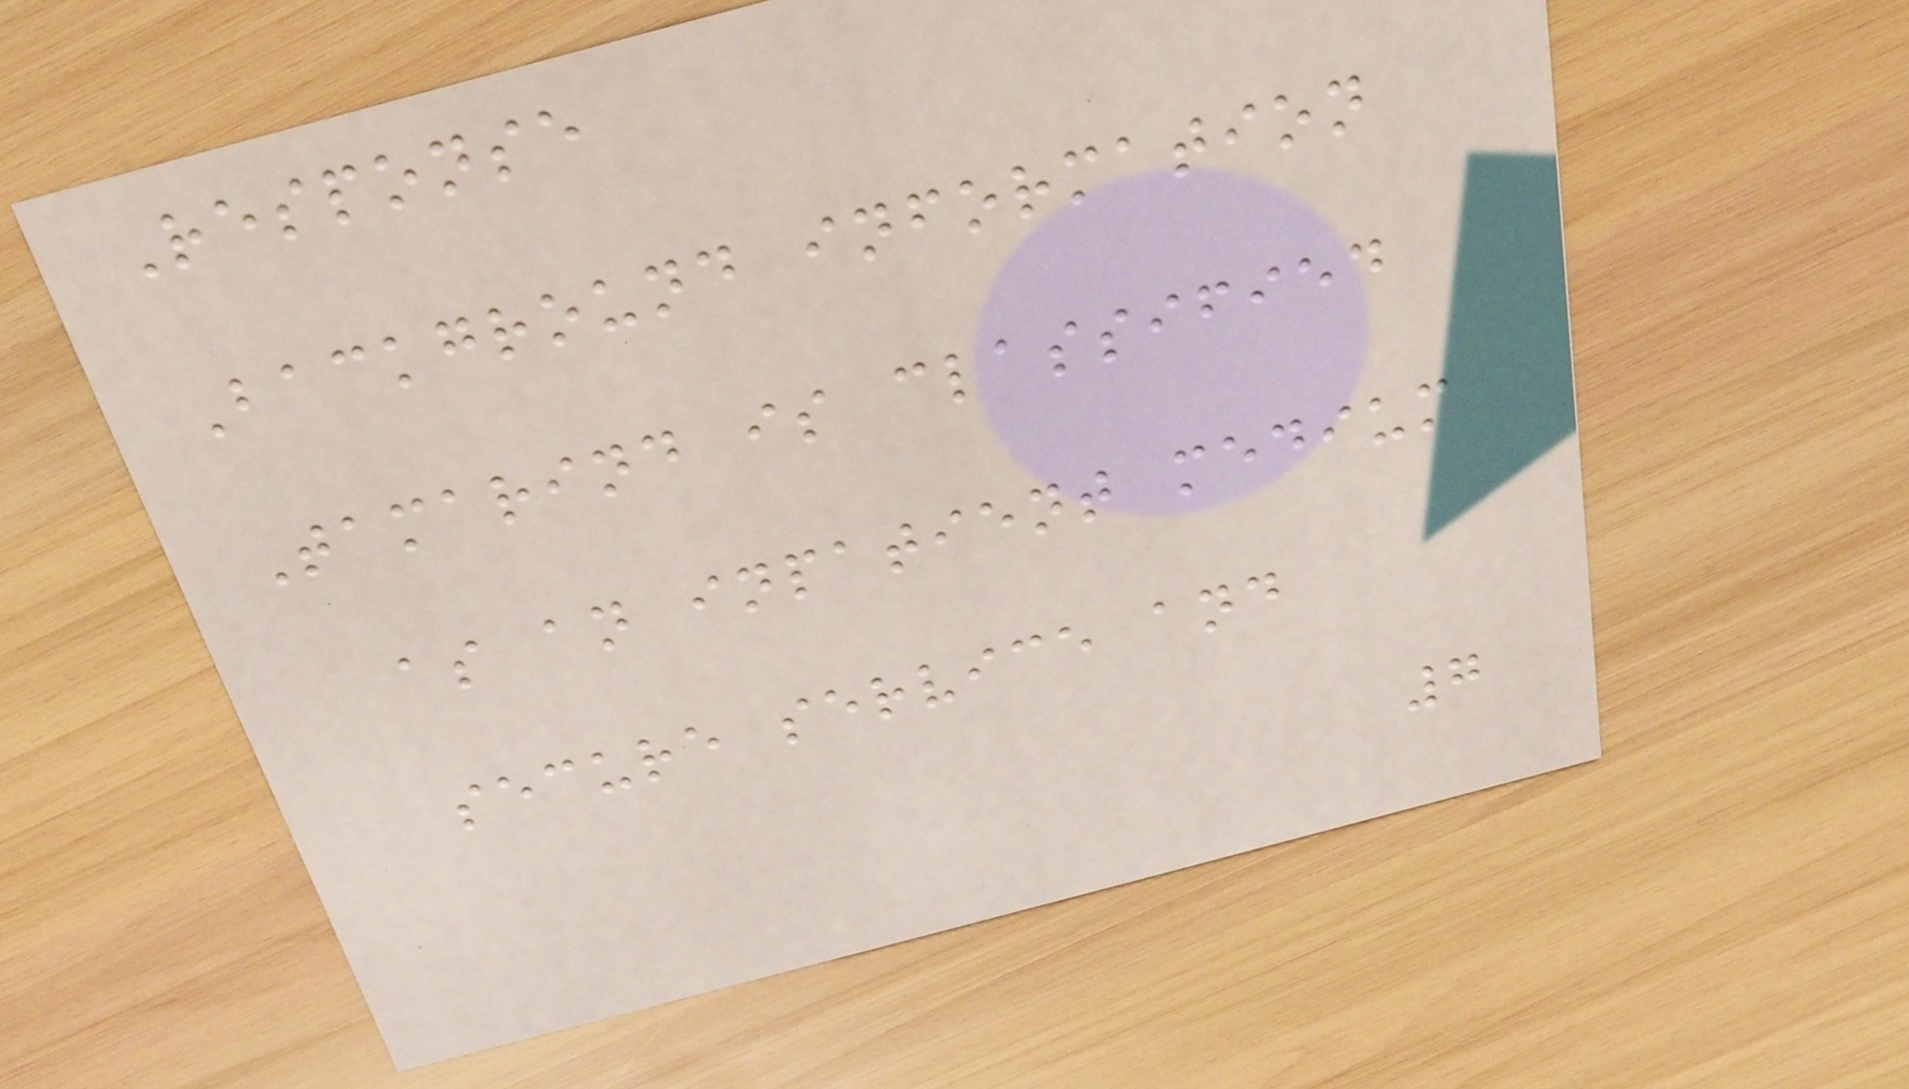Response
Background information
Tamarind is classified
as an inpatient medium
secure service and
7
